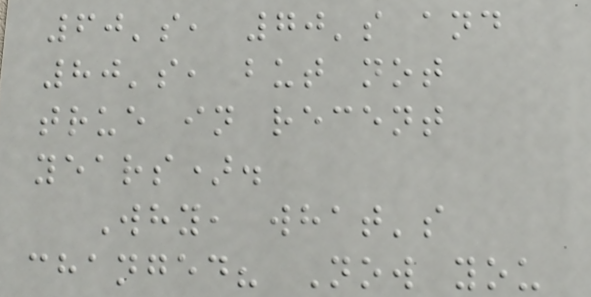60's, 70's and
80's, but not
true in recent
years).
Why, what's
changed? Now you
